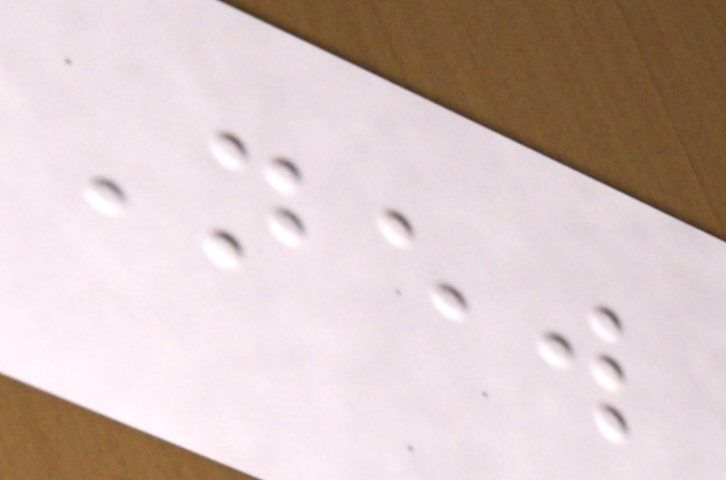New
